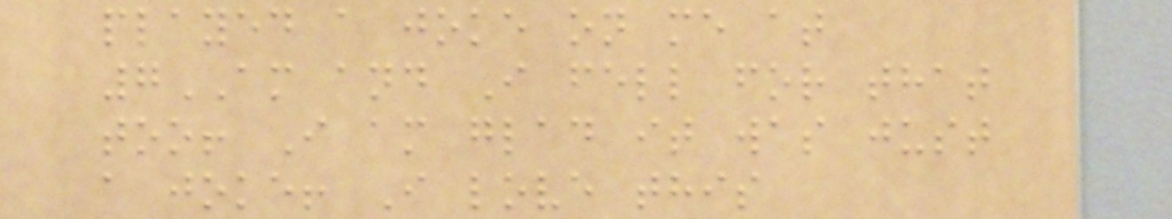played a joke on me at
7AM and I fell for that
too! I am glad it was just
a joke! I love this
